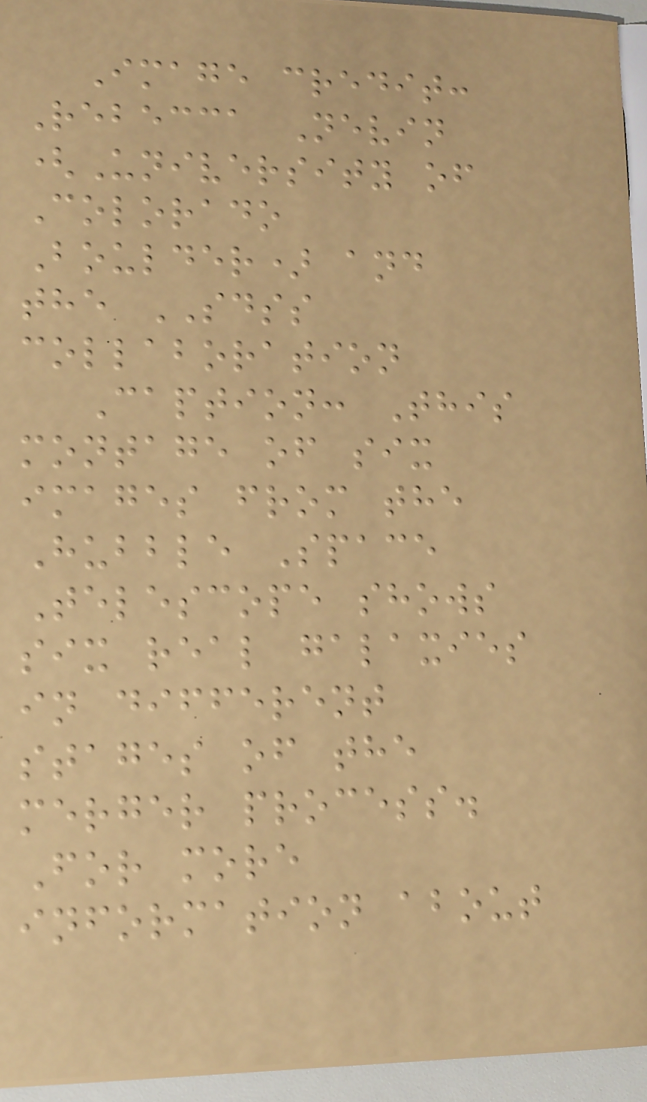Image credit:
Rebecca Nevin
(University of
Colorado
Boulder) and
the SDSS
collaboration
Caption: This
montage of six
images from the
Hubble Space
Telescope shows
six real galaxies
in different
stages of the
merger process.
For more
information about
